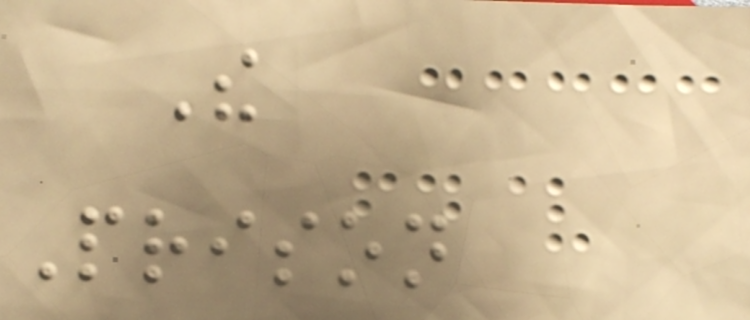The
Prison
